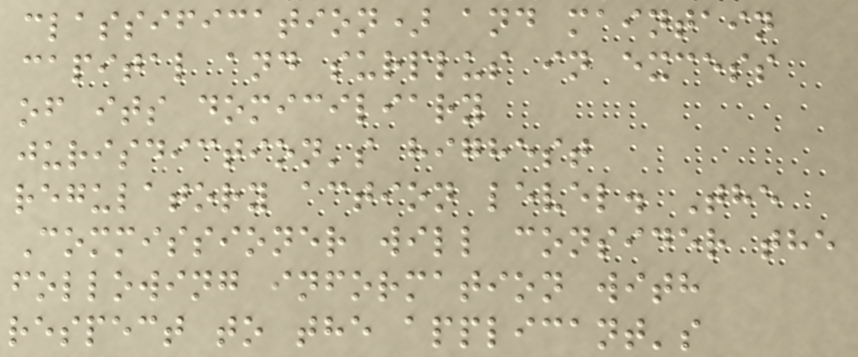classification) and maintain
capital and surplus in excess
of its domiciliary
jurisdiction's highest
regulatory action level. The
Commissioner will consider the
following information with
respect to the applicant's
